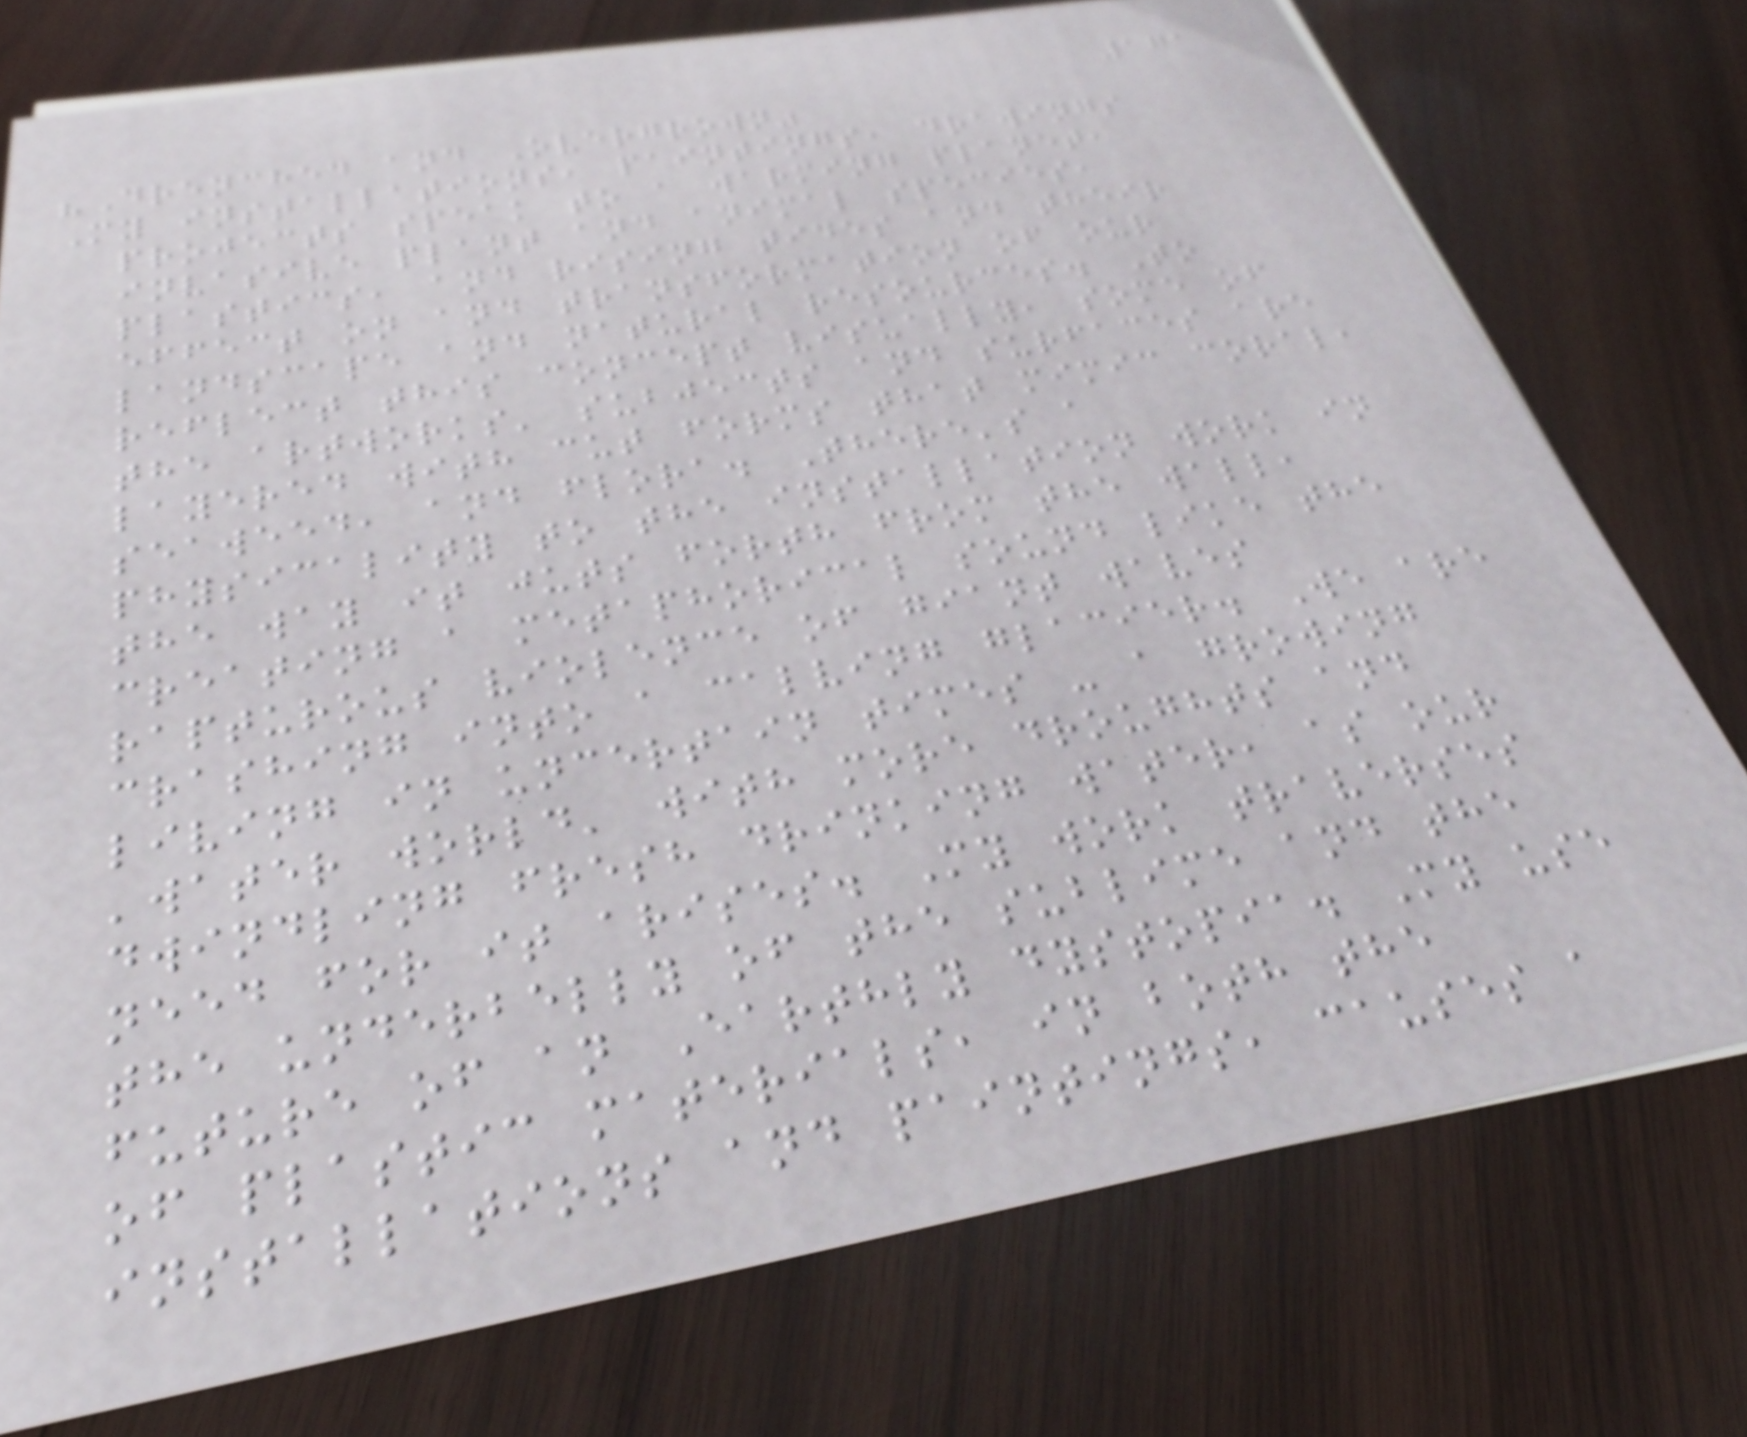171
"Drenched and Overgrown"
My installations, paintings, drawings
projects speak to a warming planet,
invasive plant and animal species,
plastics, and rising tides and their
effect on and transformation of our
landscape and natural resources. To
reflect this concept visually, some of
the artworks' subjects and surfaces are
layered with cut forms that mimic coral,
seaweed, and flora. There's a
physicality to the installation work in
the way it juts forth from the wall,
creating a metaphorical sound like the
rapturous violence of giant waves
crashing into a calving glacier. We are
living in uncertain times - a growing
'water world' with more droughts and
dwindling fresh drinking water, as our
need for it arises. My work traverses
the underbelly of the sublime and the
future of an Earthly dystopia. My use
of plastic materials, in both the
installations and paintings, causes a
